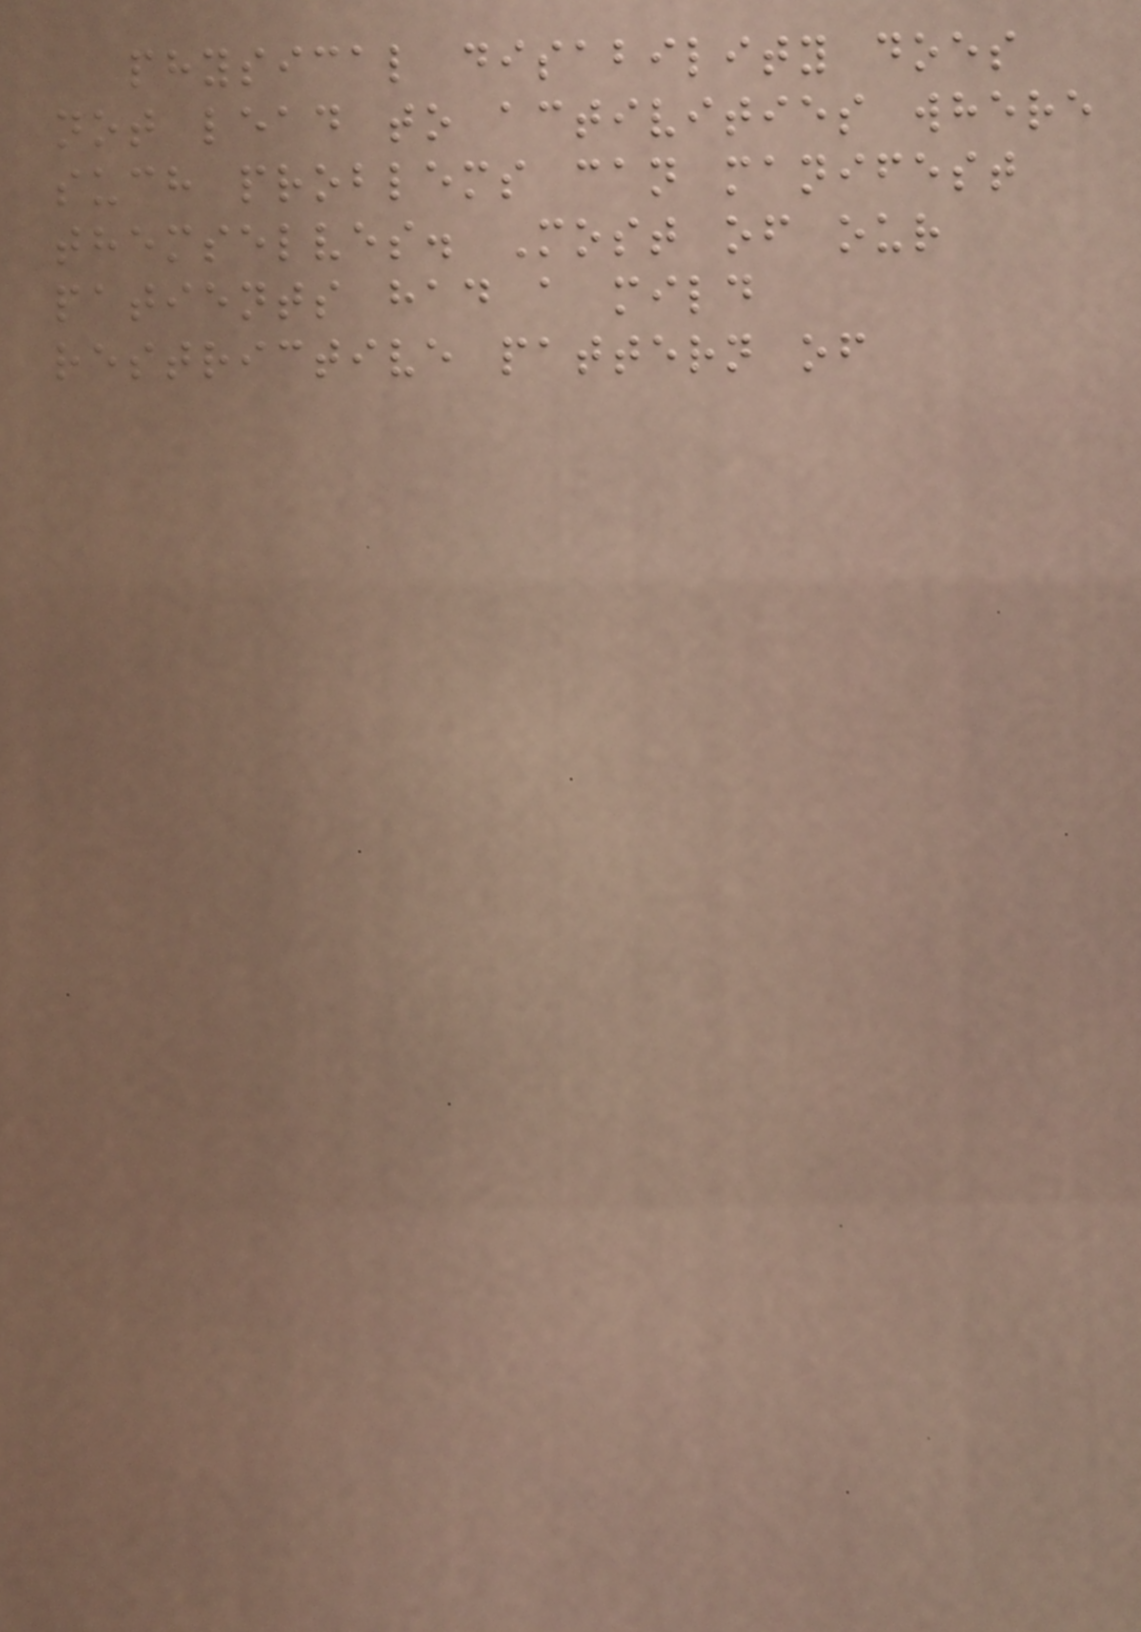physical disability does
not lead to activities where
such problems can manifest
themselves. Most of our
patients had a mild
restrictive pattern of
